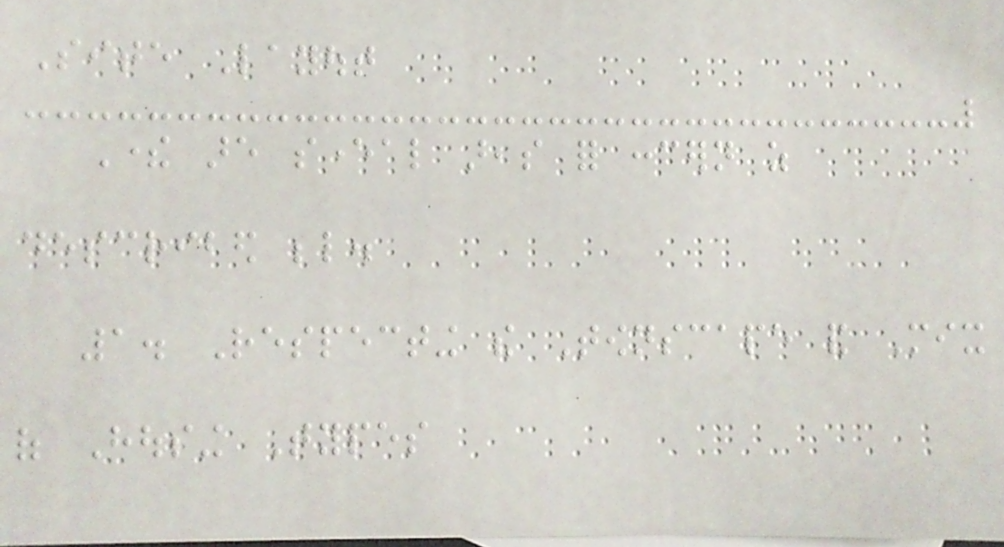Site Layout
There are several areas for concern as
described below.
1. Respecting the Townscape and Mix
of Housing Types
